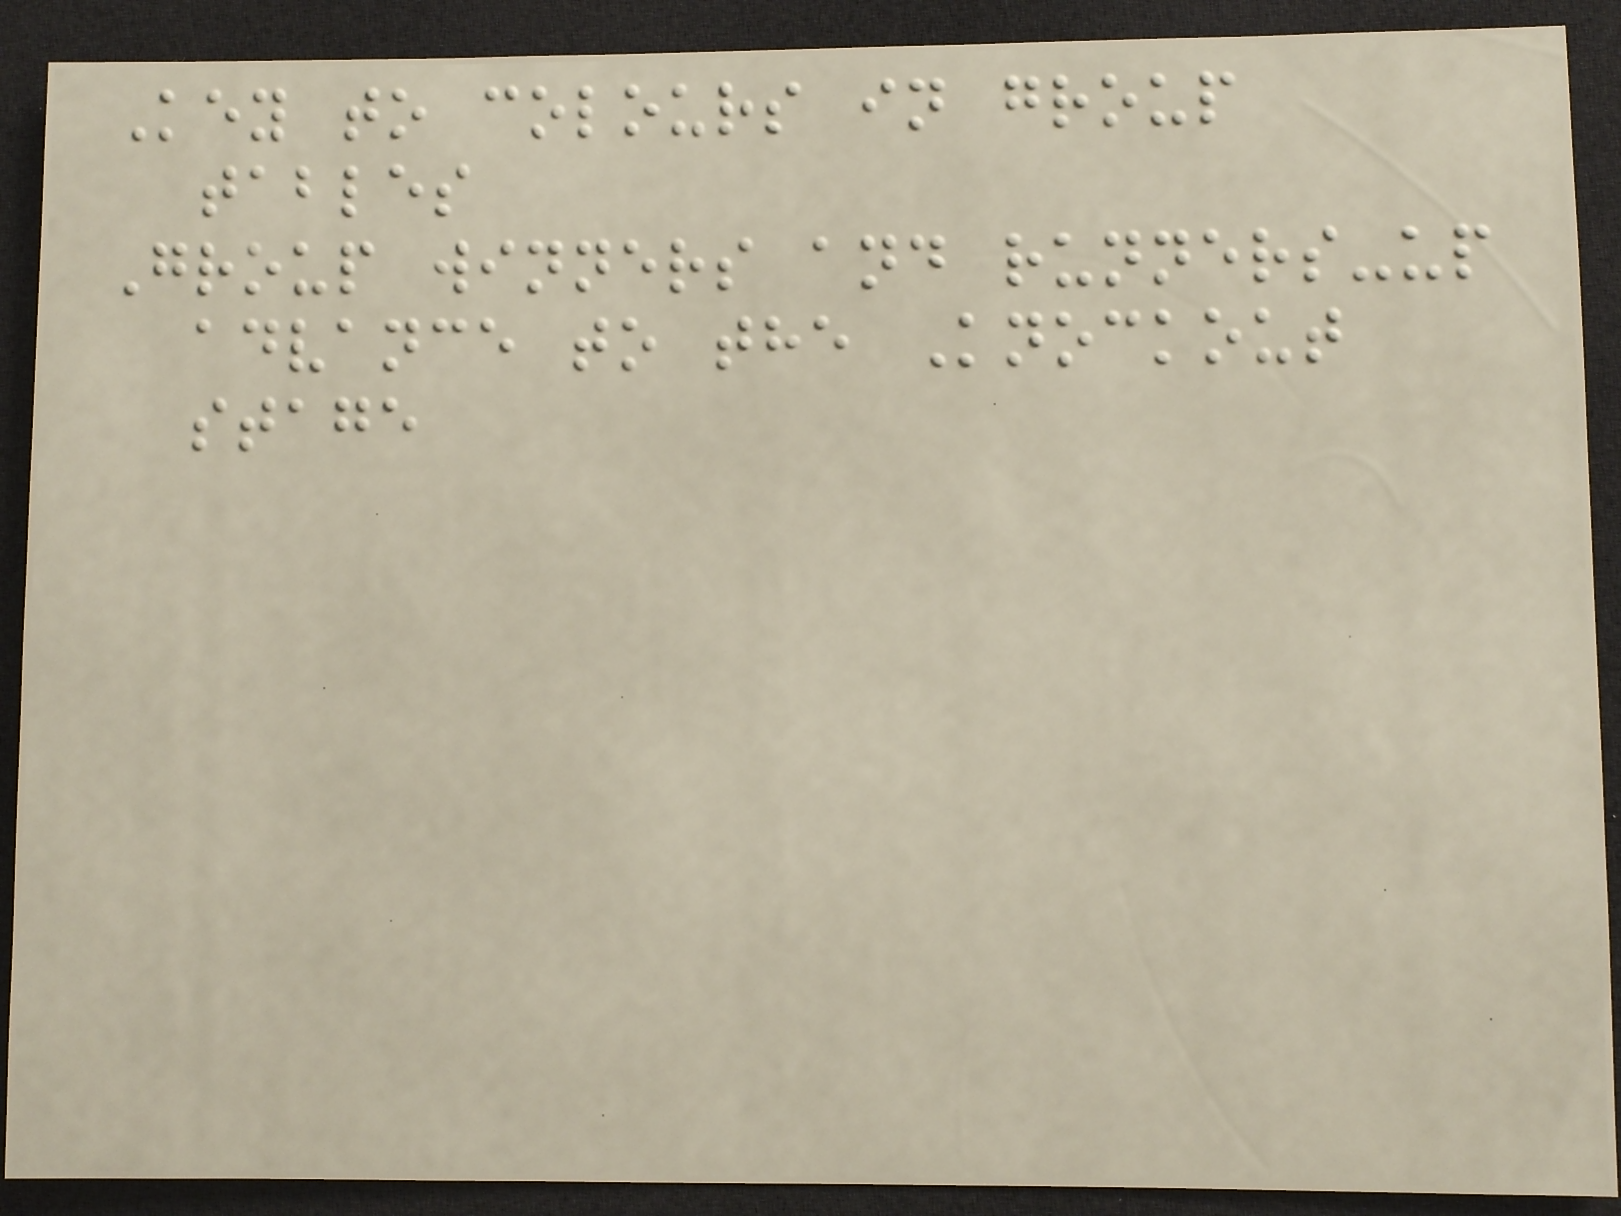Key to colours in group
tables
Group winners and runners-up
advance to the Knockout
stage
